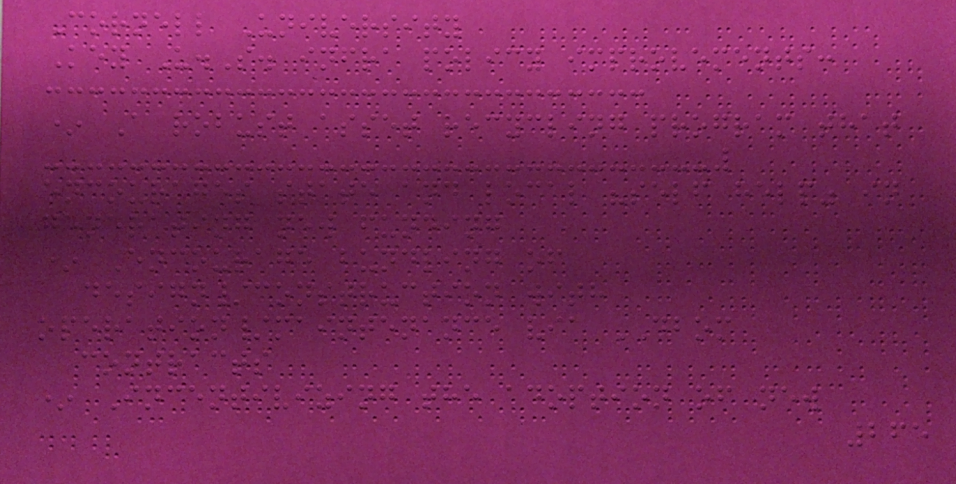Cornell University
Key U.S. infra policy improvements:
* A robust asset recycling program that
encourages state and local "self help" in
generating new funding
* Encourage bundling of
design/construction with
operation/maintenance via DBOM
contracts
* Incentivizing the adoption of new
265
